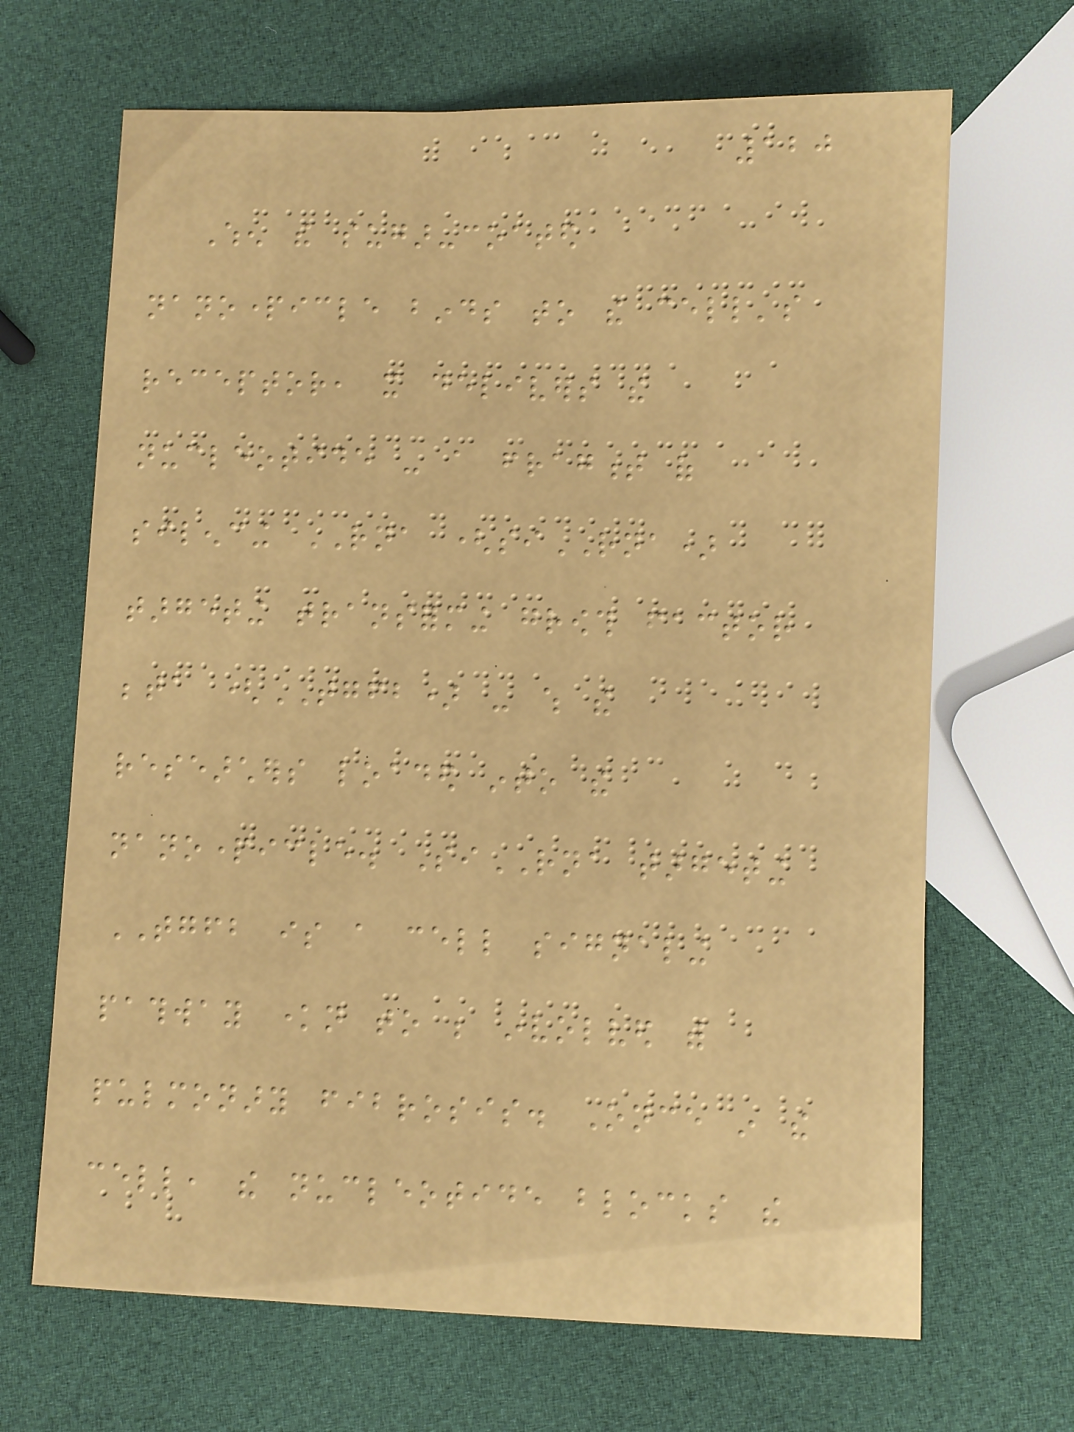120
When the sugar-coated
nanoparticle binds to the cell's
receptor, it delivers the
nucleotide - a fragment of
silencing RNA (siRNA)
targeting transforming growth factor
beta (TGFB) - which the
researchers loaded into the
nanoparticle. SiRNA targeting
TGFB is a cell signaling
pathway known to be involved with
pulmonary fibrosis. Once in the
cell, the nucleotide blocks the
